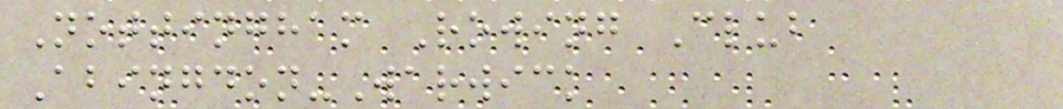Nottingham Rowing Club
Abingdon-Warwick
